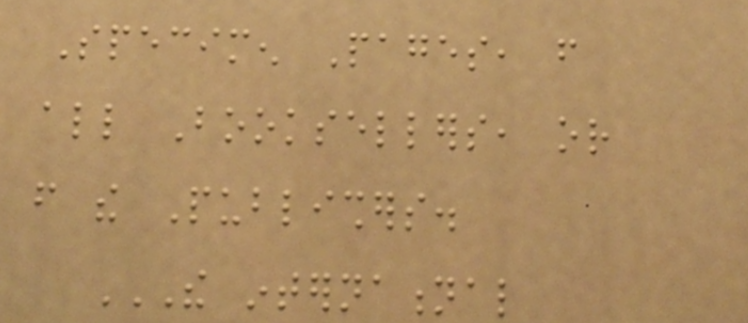Specimen Pages, from
all Booksellers, or
from the Publishers.
THE INTERNATIONAL
